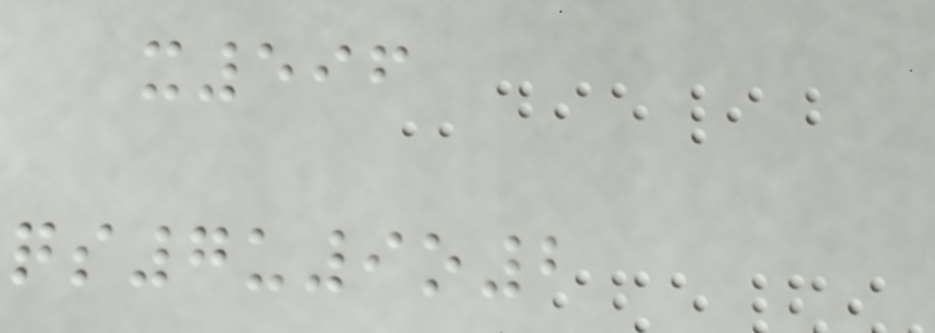x596
qs7u9o2
